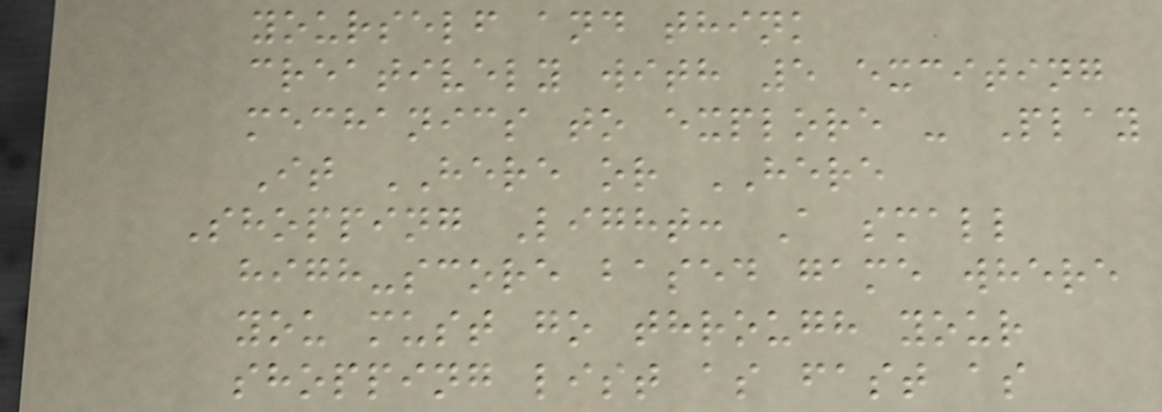yourself and think
creatively with 5 exciting
mechanics to explore - Play
It HERE or HERE
Shopping Light: A small
high-score based game where
you must go through your
shopping list as fast as
